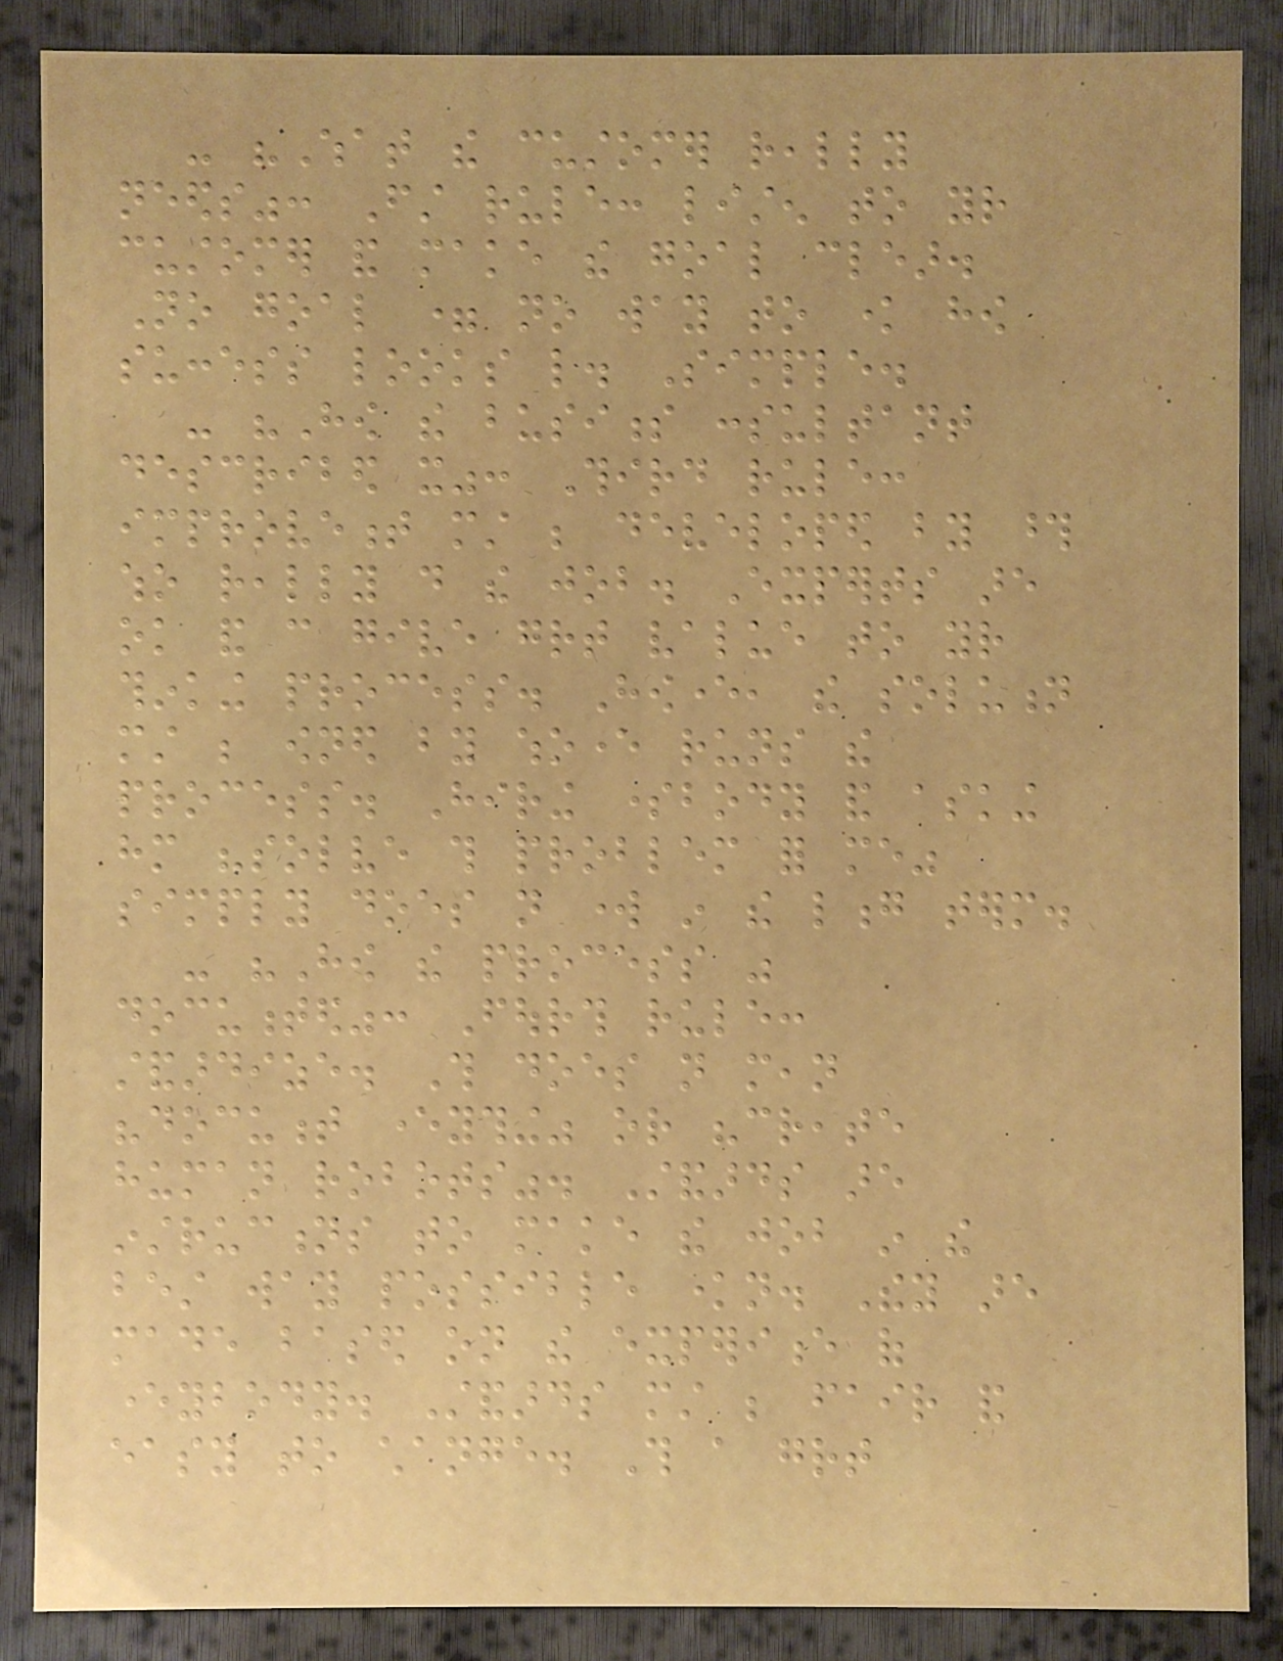- "What the customer really
needs": First rule: listen to your
customer and make the goal clear.
No goal = no way to know how
success looks like. Simple.
- "How the business consultant
described it": Third rule:
improvement must be developed by those
who really do the job. Experts are
ok and can give great value to your
thinking process. However, the solution
must be owned by whoever runs the
process. Hiring somebody and asking
him "solve this problem for me"
simply does not work in the long term.
- "How the process was
documented": Fourth rule:
standardize. This does not mean
"document everything" or "create
human robots". Standards are
instructions to make the job in the
best way possible known. They are
made based on the experience of
everybody. Standards must be fair and
easy to change. This a great
